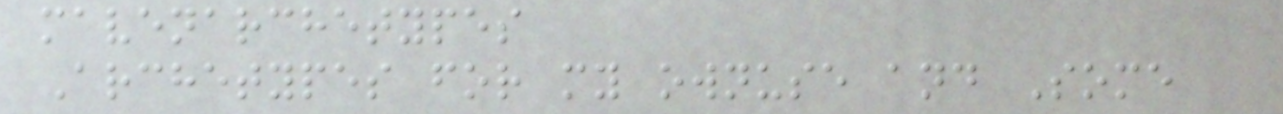mavenarchetypes
Archetypes for my ownuse and Some
